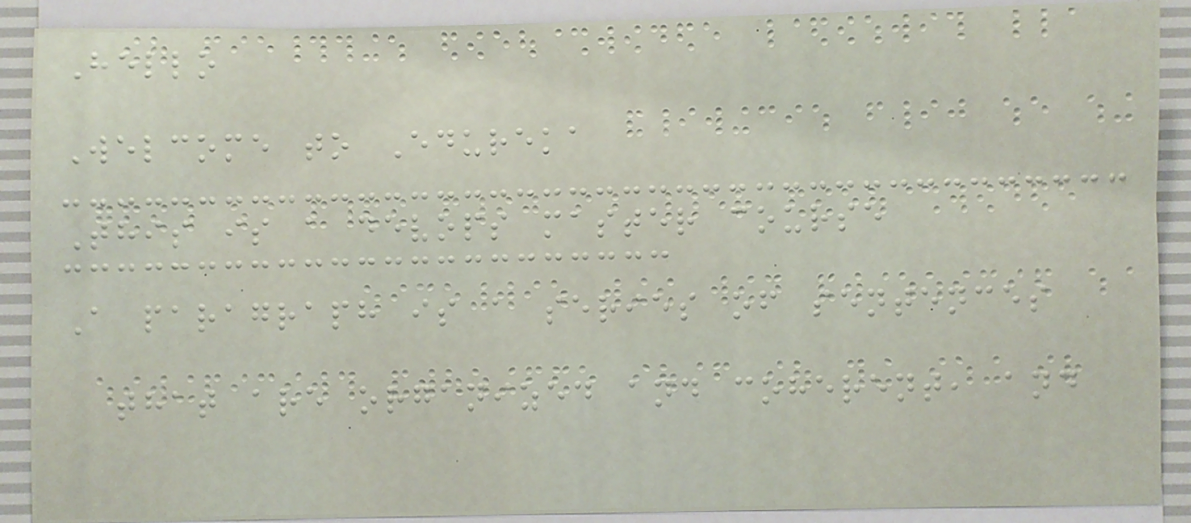Hello
Welcome to Edureka
This is a devops master course
A paragraph is a series of sentences
that are organized and coherent, and
